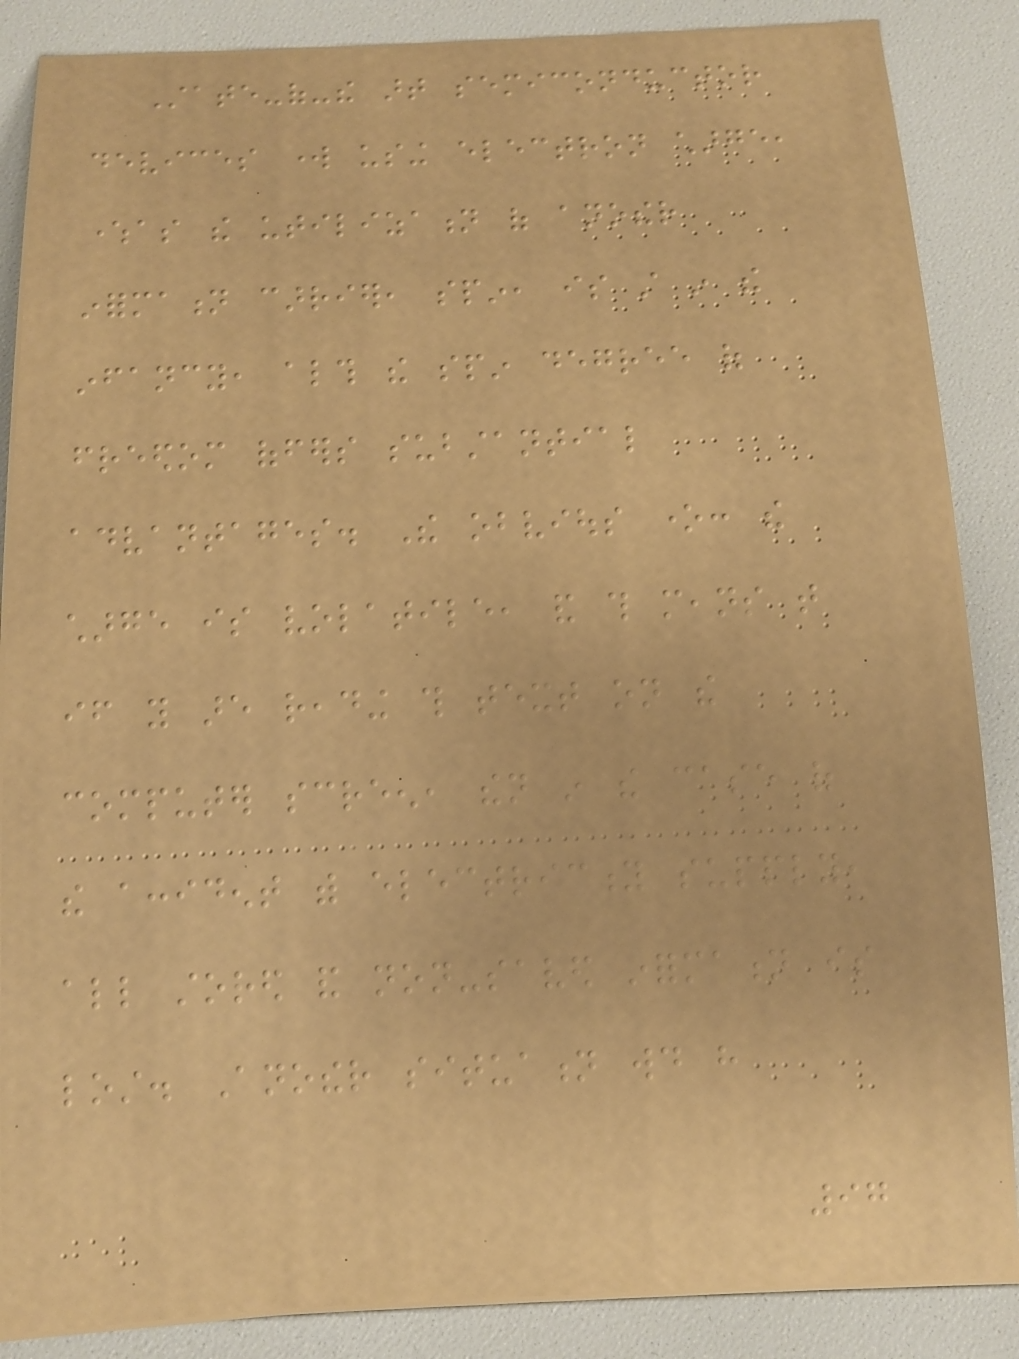State-of-the art semiconductor
devices work using electron charge,
whereas the utilization of another
information carrier, spin, is still in the
infancy, although the spin degree of
freedom offers substantial
advantages. The obvious one: the
charge is volatile, and this means that
if you are reading this text on the
computer screen, then in the case of
the accident with electricity supply,
all stored and non-saved information is
lost. Another situation would have
97
